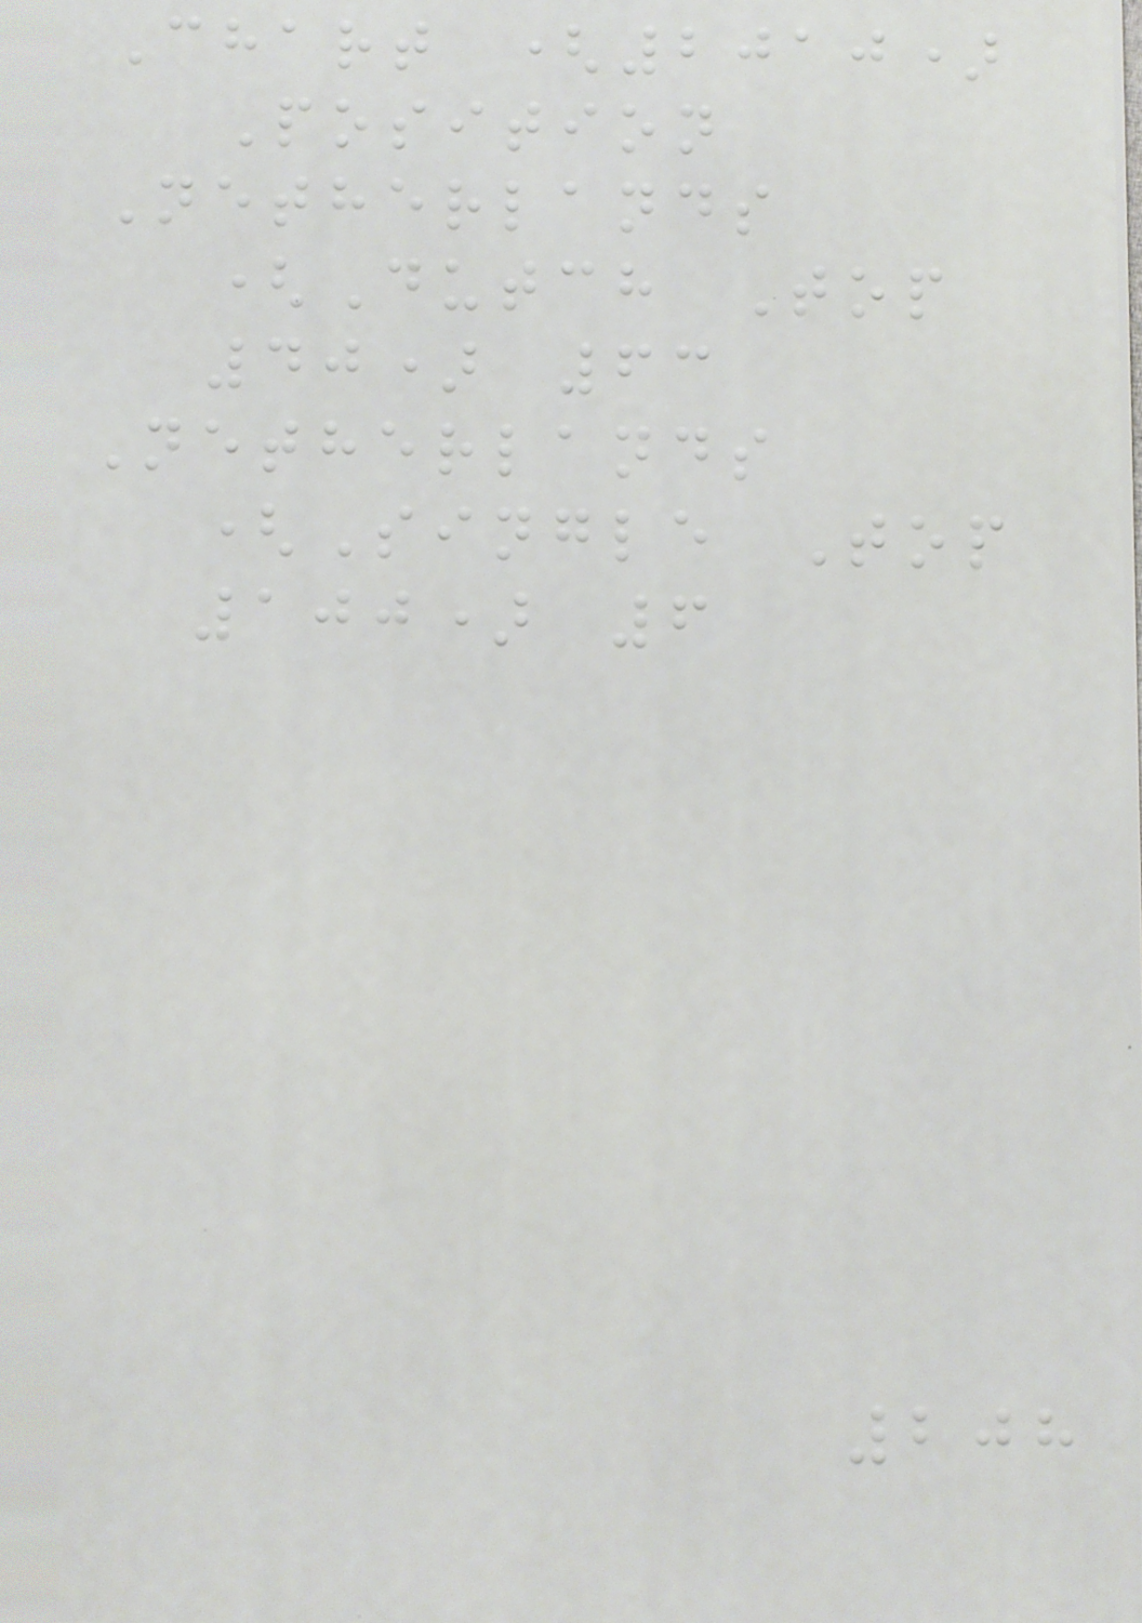Chart (2010)
Position
Netherlands
(Dutch Top
40) 63
Netherlands
(Single Top
100) 6
208
